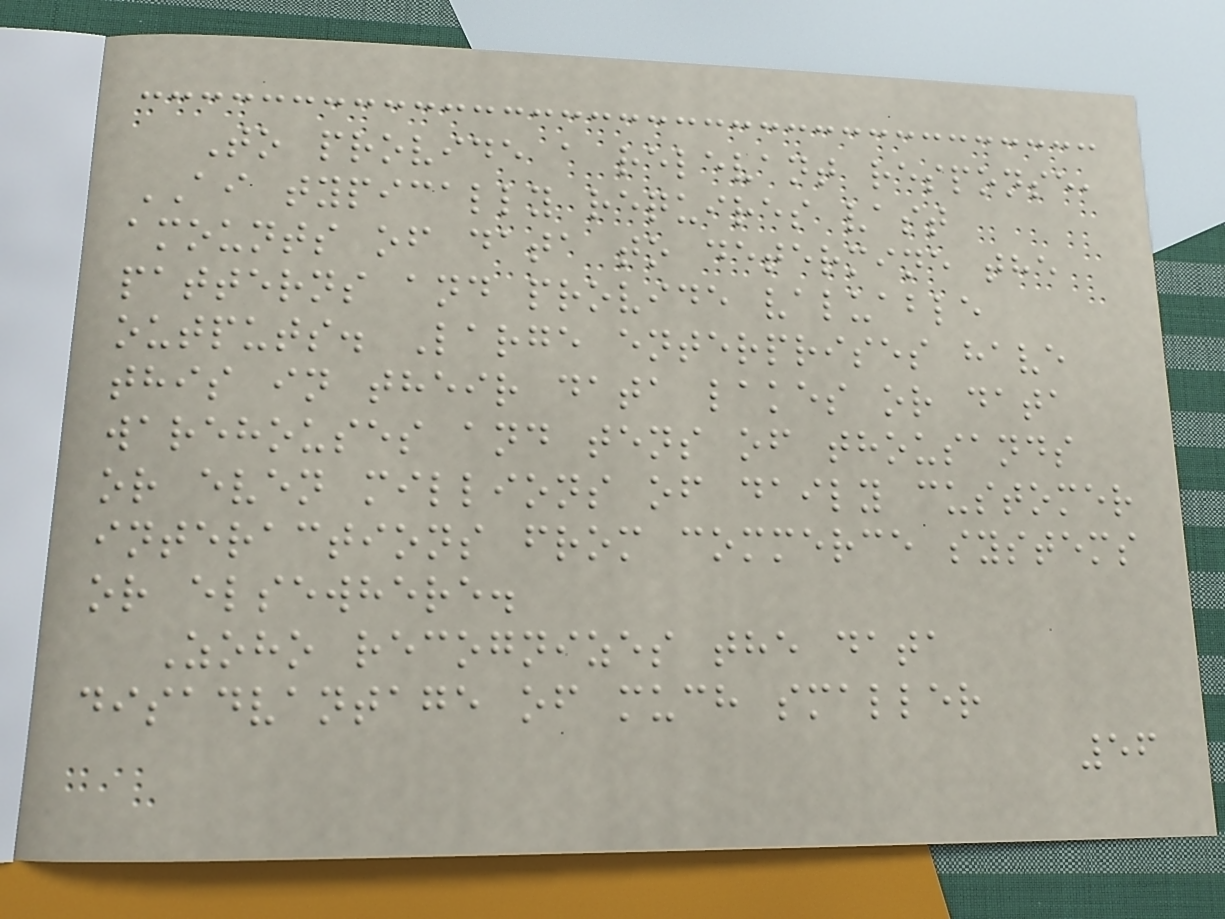To provide a relevant response,
AI typically requires vast
amounts of data to determine the
patterns and provide valuable
outputs. Large enterprises have
this in their data lakes or data
warehouses and tens of thousands
or even millions of daily customer
interactions from commerce systems
or elsewhere.
Zoho recognizes the data
disadvantage of much smaller
56
